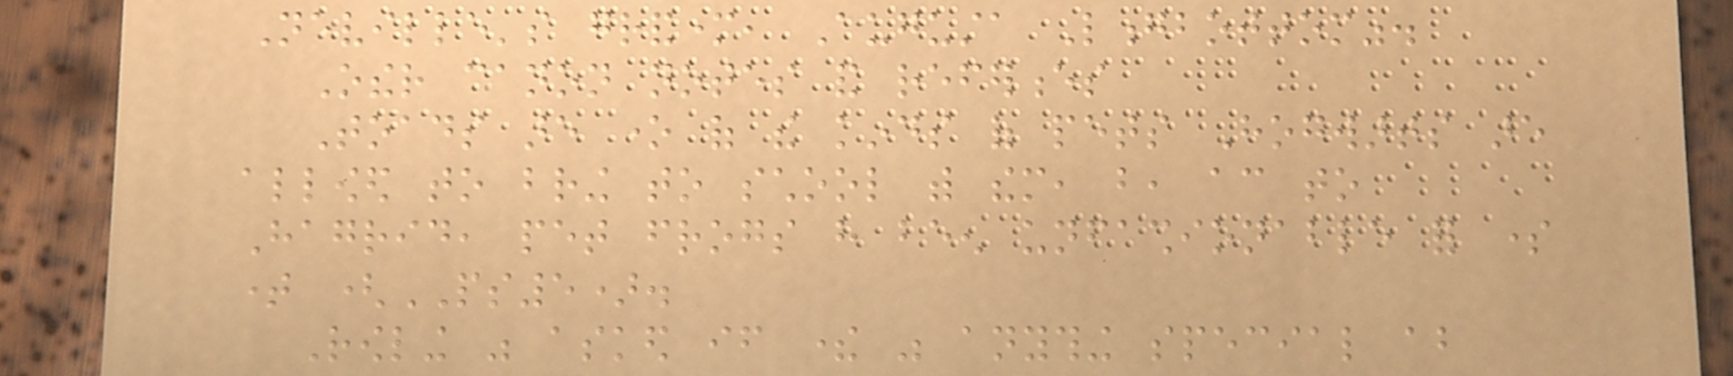Neville's grandmother, Augusta Longbottom".
Other canon notes and references
Toads are one of the kinds of pets Hogwarts are
allowed to bring to school with them, but, according to
Hagrid, pet frogs have been unfashionable for some
time (PS5).
Rowling was asked if there was anything special about
